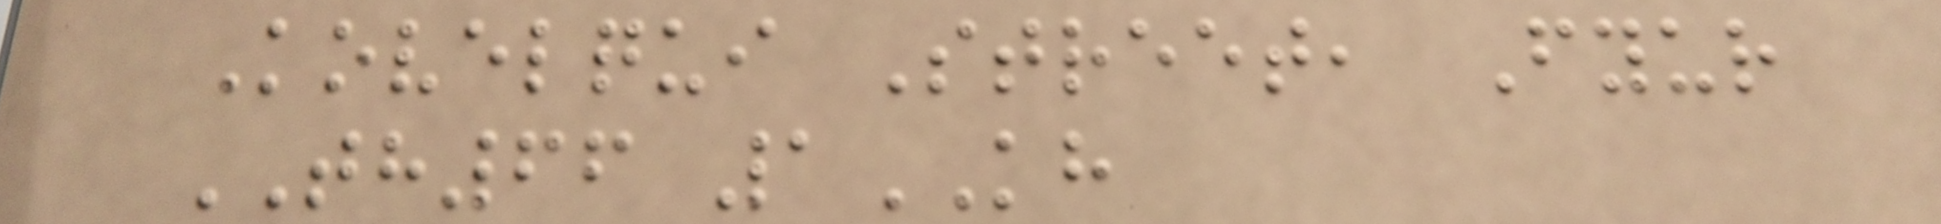Kovelqui Street, Fyur
TH66 1KH
